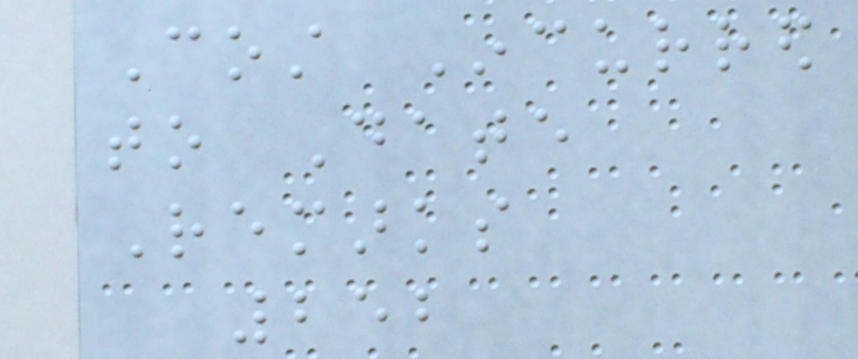Cost Incurred
to Date
Remarks
252
